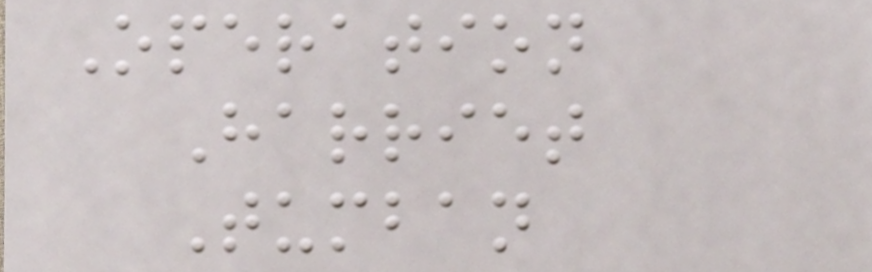Operation
Harriet
Tumban
